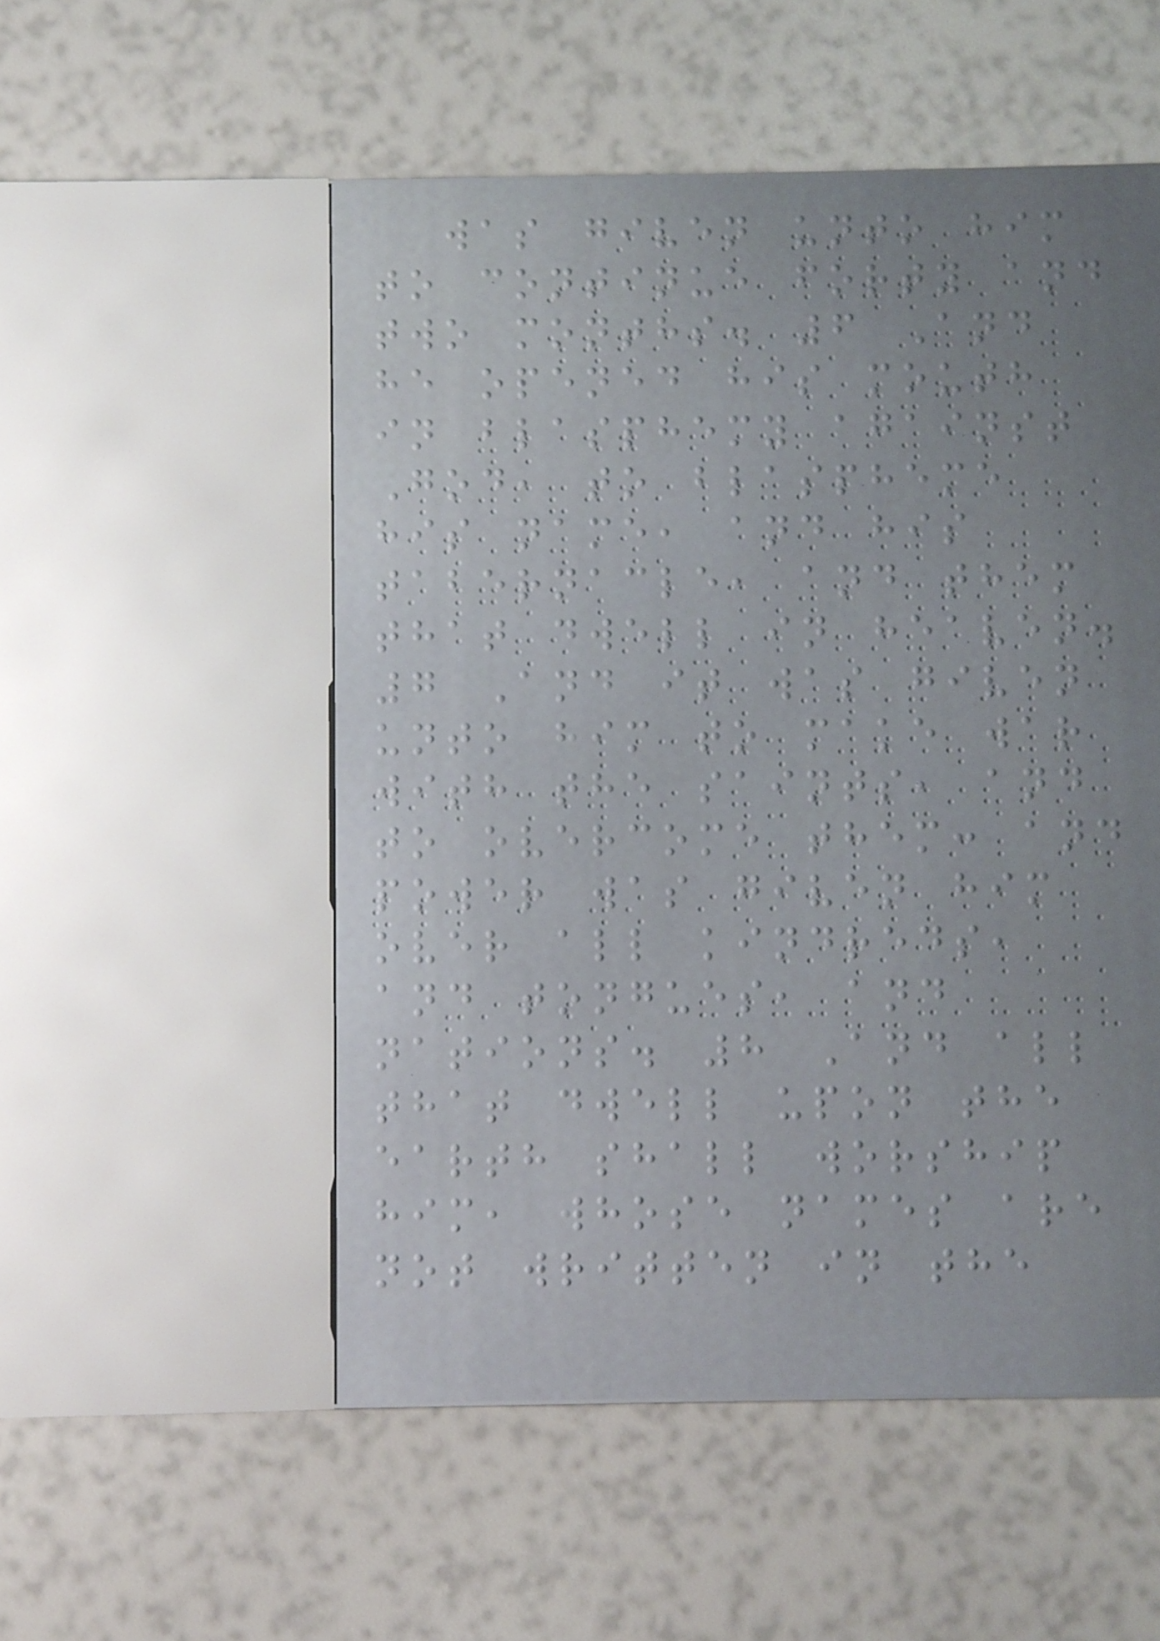was given unto him
to continue forty and
two months. 6 And
he opened his mouth
in blasphemy against
God, to blaspheme
his name, and his
tabernacle, and them
that dwell in heaven.
7 And it was given
unto him to make war
with the saints, and
to overcome them: and
power was given him
over all kindreds,
and tongues, and
nations. 8 And all
that dwell upon the
earth shall worship
him, whose names are
not written in the
